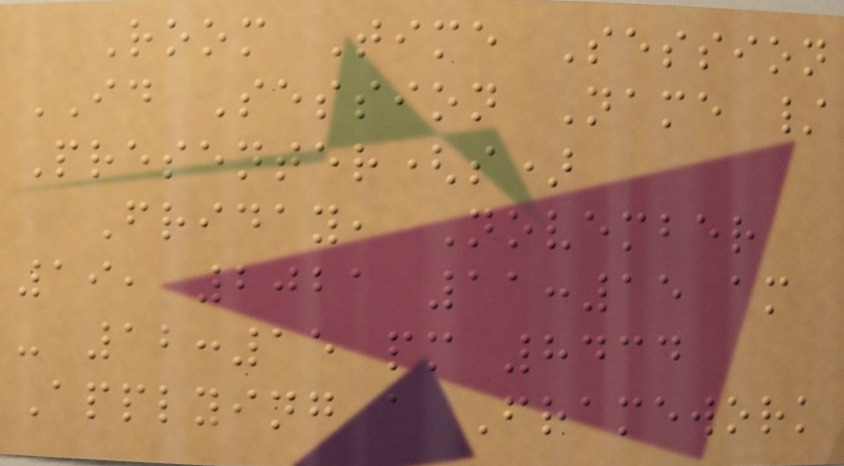Room Time Session
ID Session Name /
Presenter(s)
Friday, November
19, 2021 11:15 am
- 12:15 pm 8434
Applying a Framework
